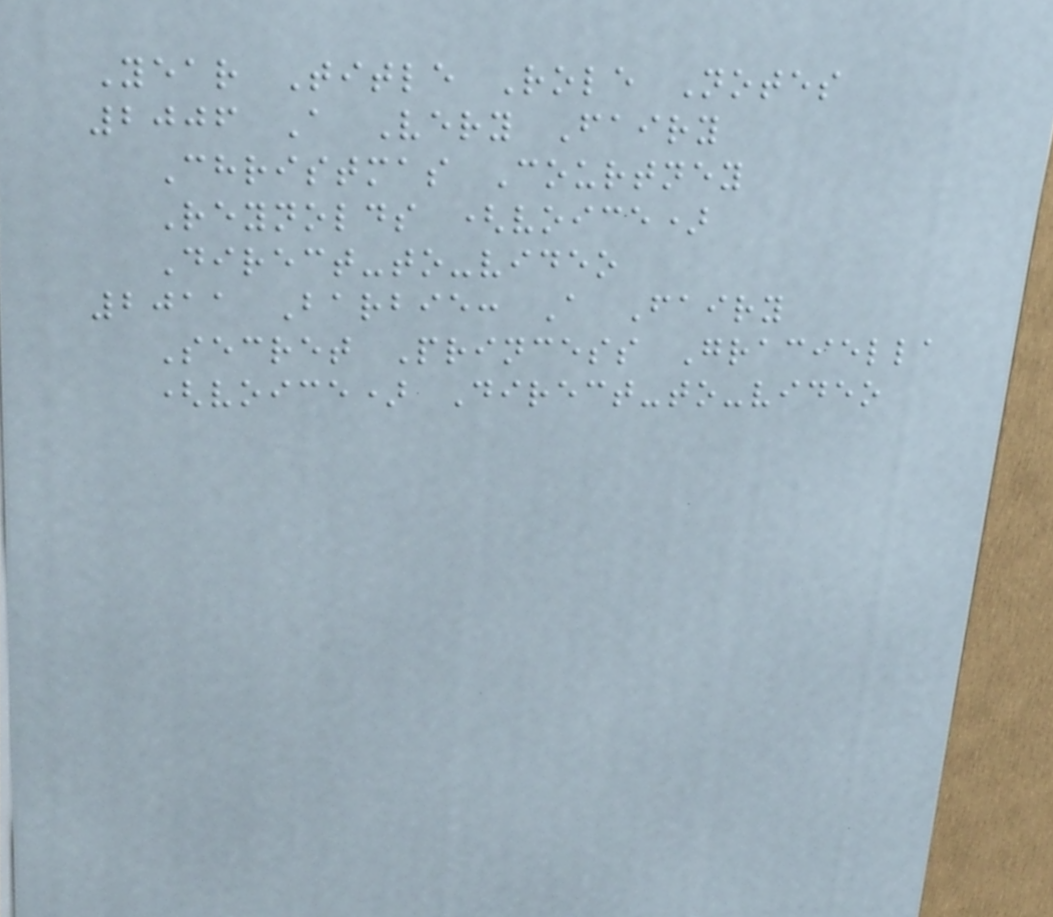Year Title Role Notes
2006 A Very Fairy
Christmas Courtney
Reynolds (voice)
Direct-to-video
2011 Barbie: A Fairy
Secret Princess Graciella
(voice) Direct-to-video
